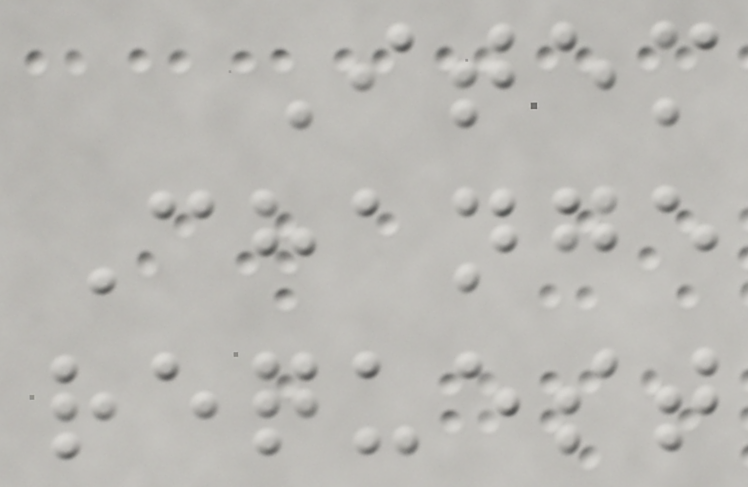Item
Change
request
